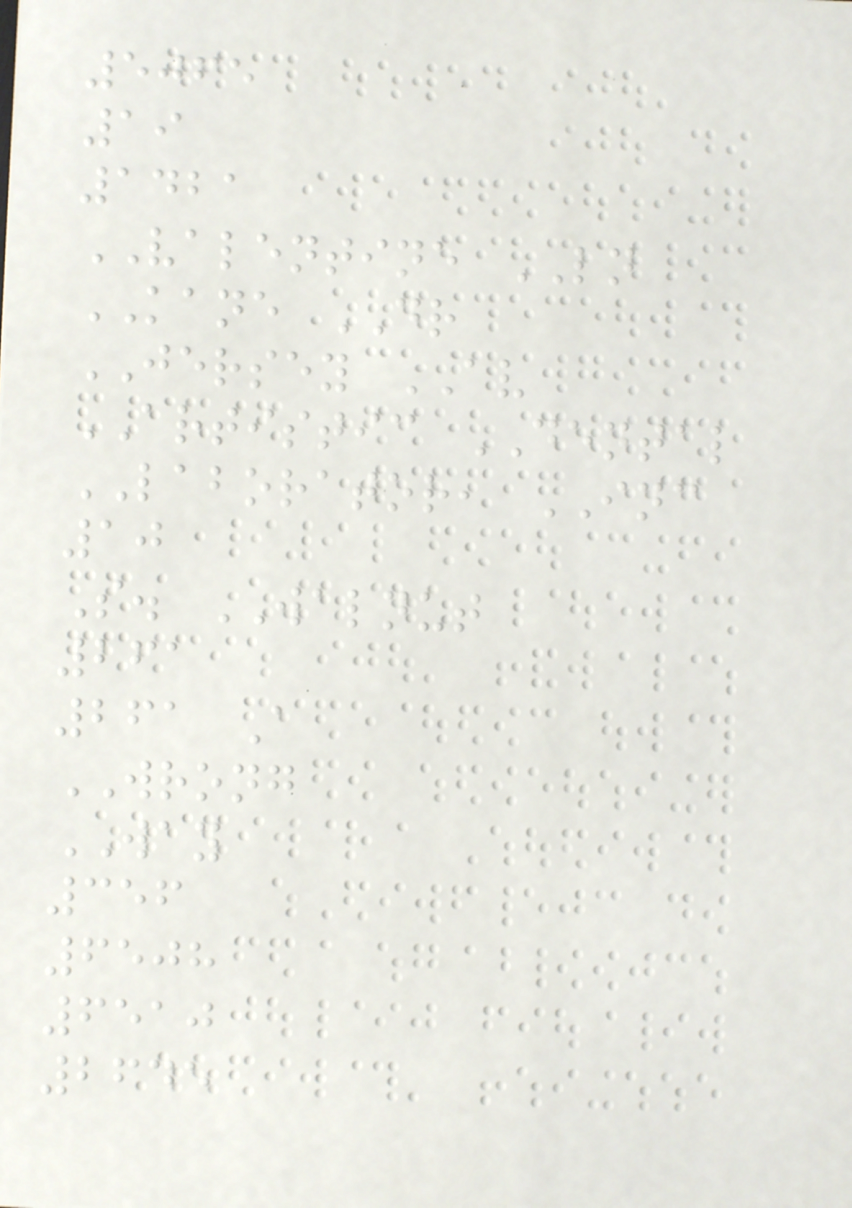5065
19
1421
VALENTINE LN
KANE DR
JERSEY AV
ARTISTIC DENTAL
LABORATOR, INC
10
S. WALNUT
261
261 A
WRONG
WAY
356
6508
6510
2645
